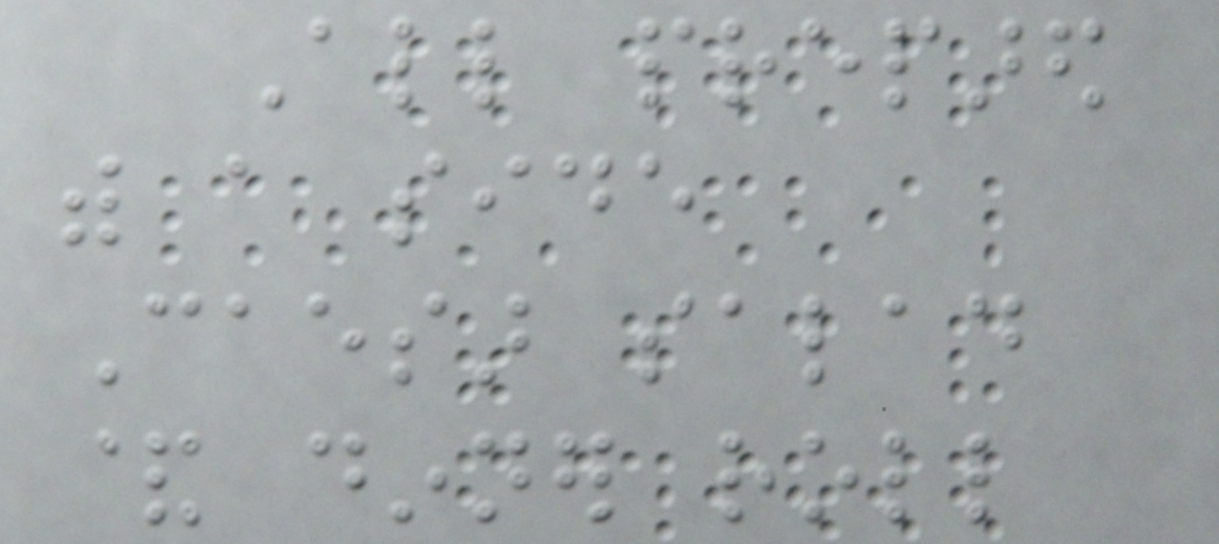All prepared
with a side
Caesar salad
& dinner roll
